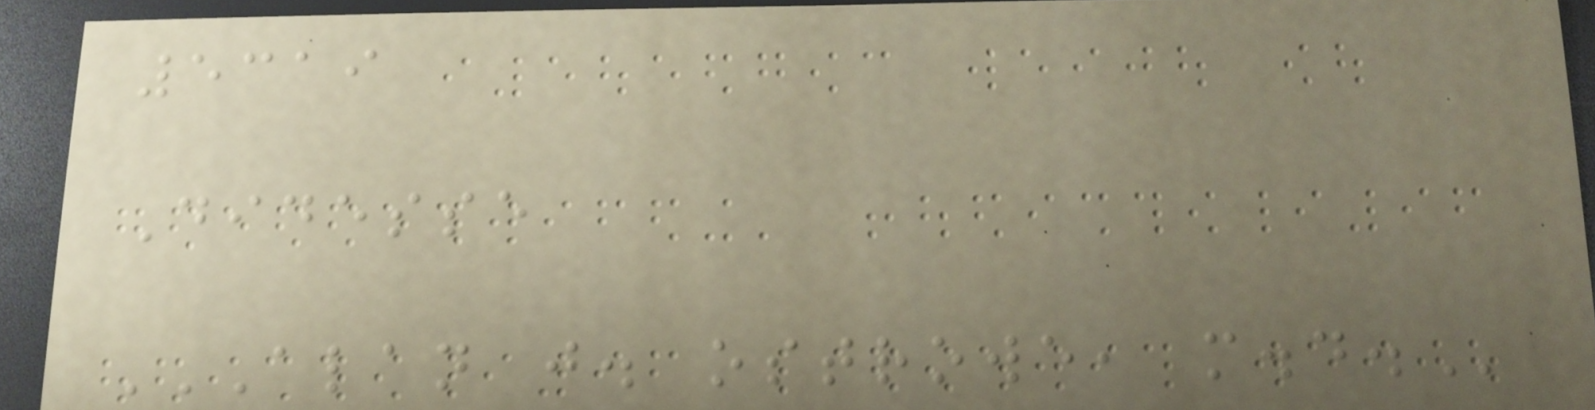5319
Didesse
ALAN J. OSTROWE, M.D.
